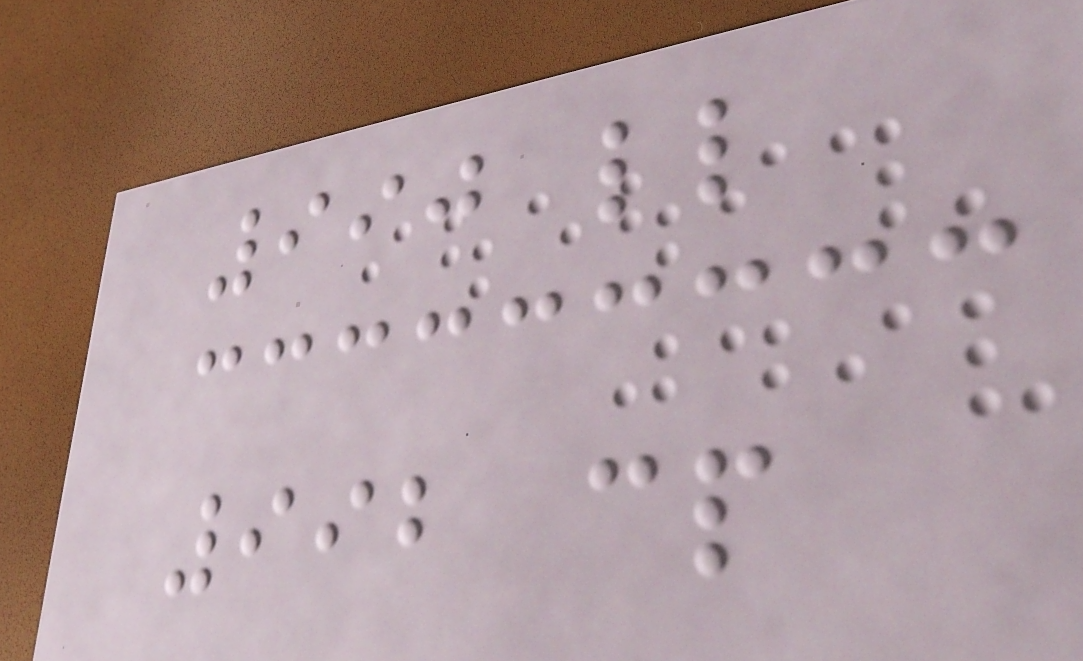990 ll
992 cp
